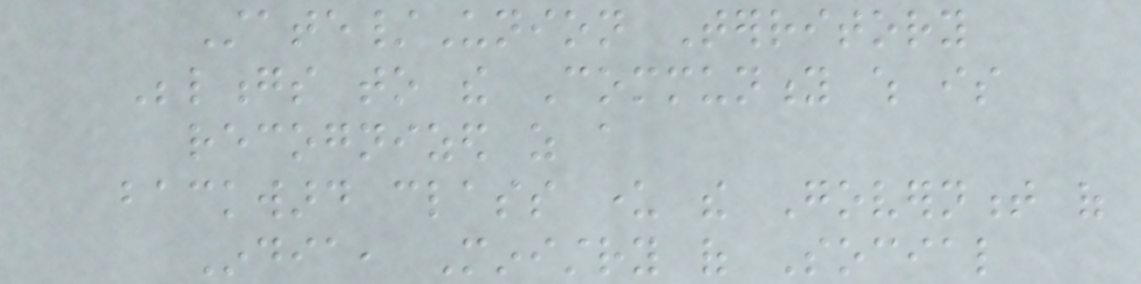State/Union Territory
Belongs to the Community which is
recognized as a
backward class under the Government of
India, Ministry of Social
